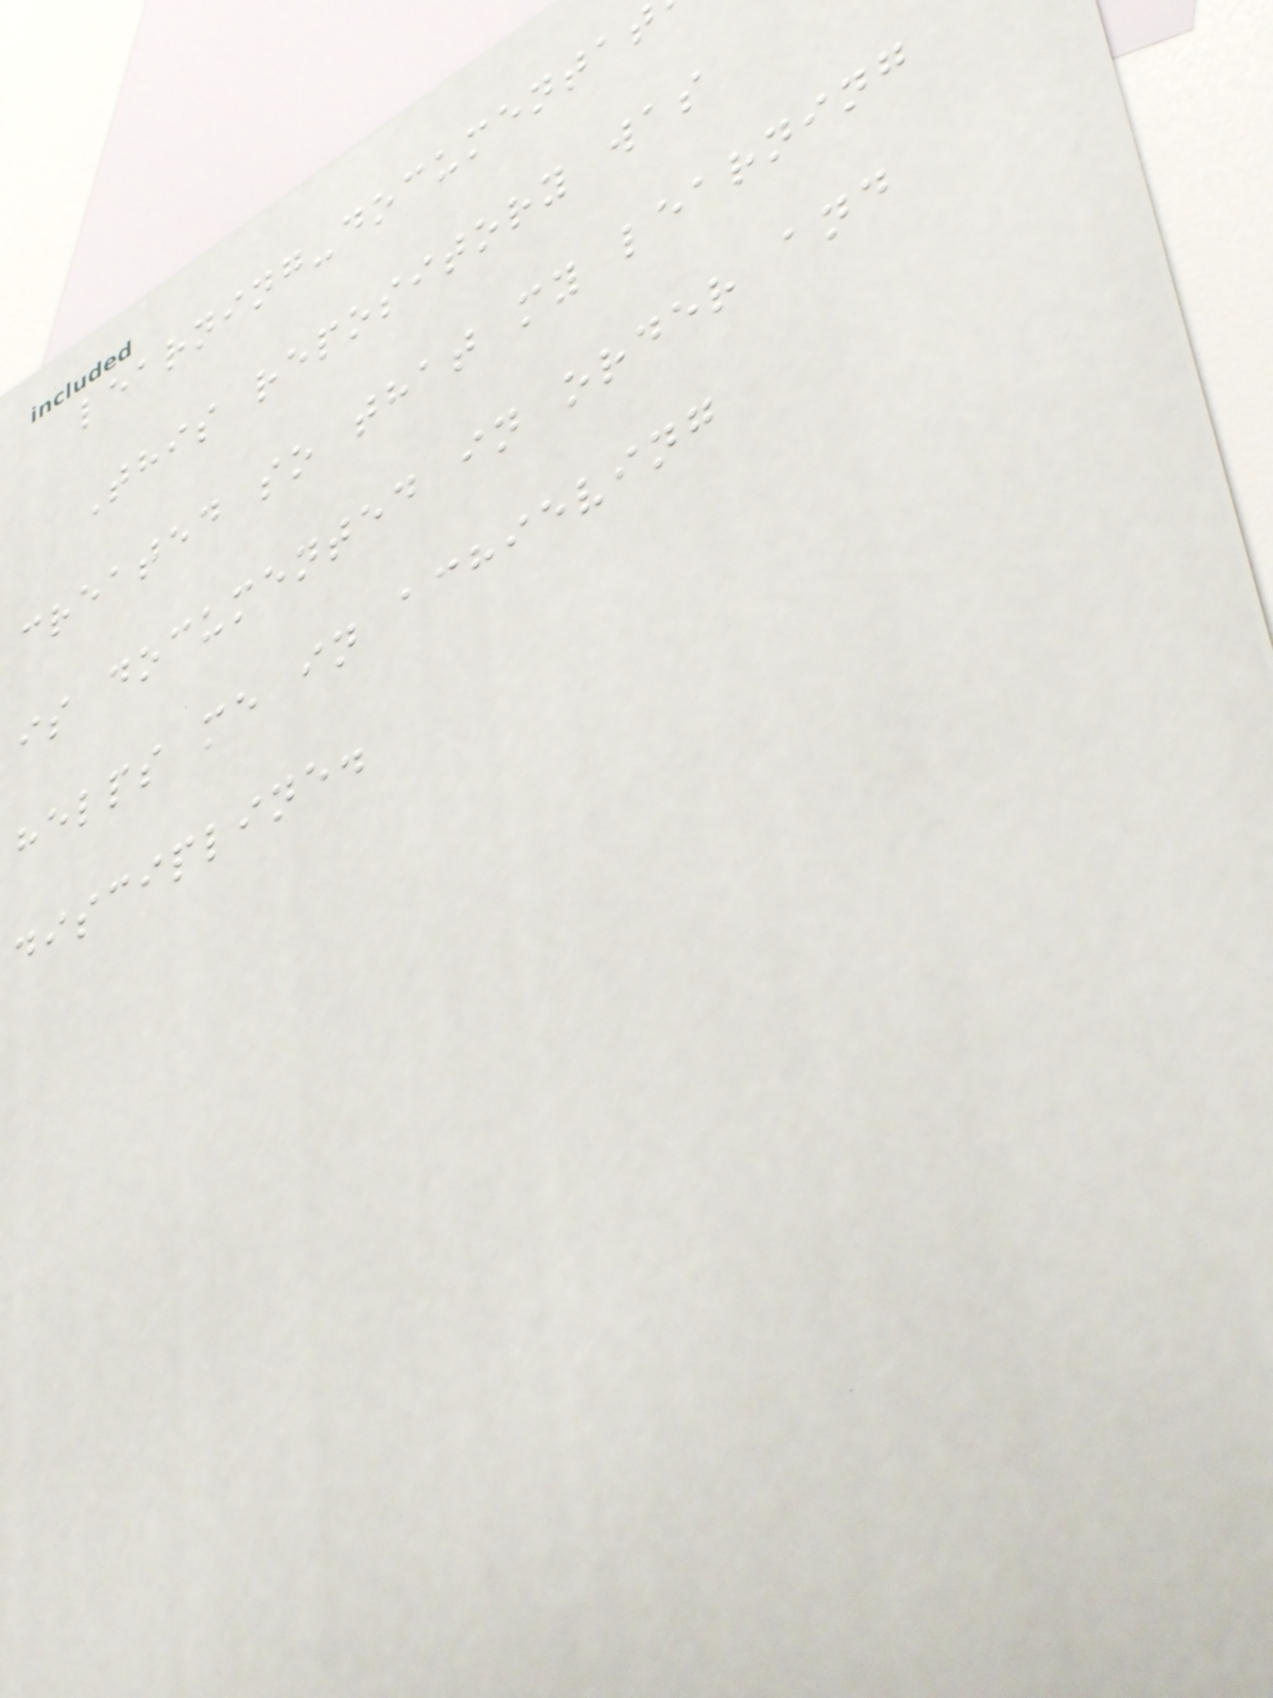learning-documentat
This repository was
created so that my learning
is documented in order and
helps me in achieving
discipline.
